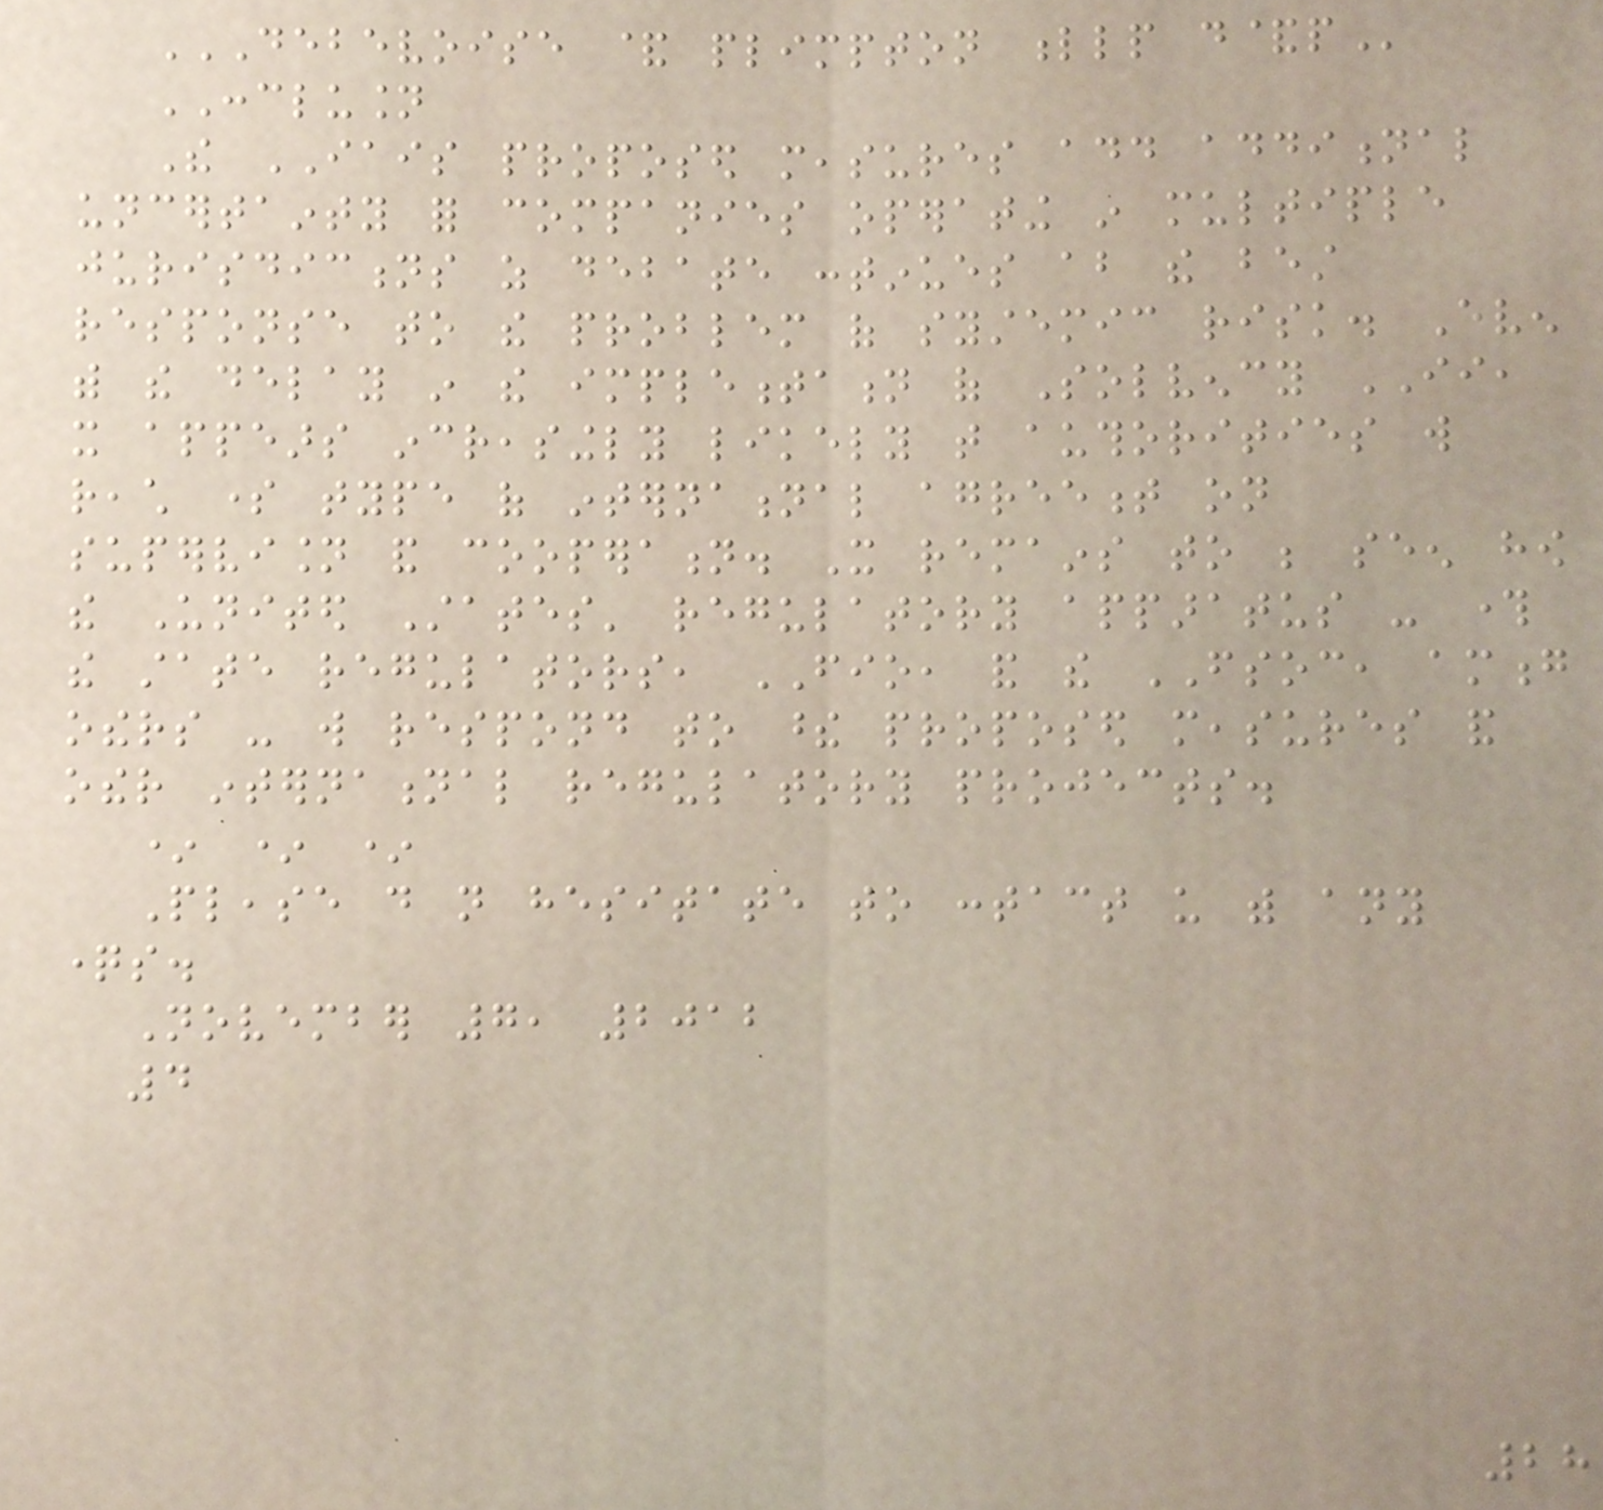DEBEVOISE & PLIMPTON LLP D&P
CONCLUSION
The IAIS proposed measures add additional
uncertainty for companies operating in multiple
jurisdictions as debate continues about the best
response to the problem of systemic risk. Even
with the delay in the implementation of Solvency II,
it appears increasingly likely that authorities will
reach some type of international agreement on
supervision and cooperation. It remains to be seen how
the United States' regulatory apparatus - through
the state regulators, FIO, and the FSOC, among
others - will respond to these proposed measures and
other international regulatory projects.
* * *
Please do not hesitate to contact us with any
questions.
November 7, 2012
4
28
